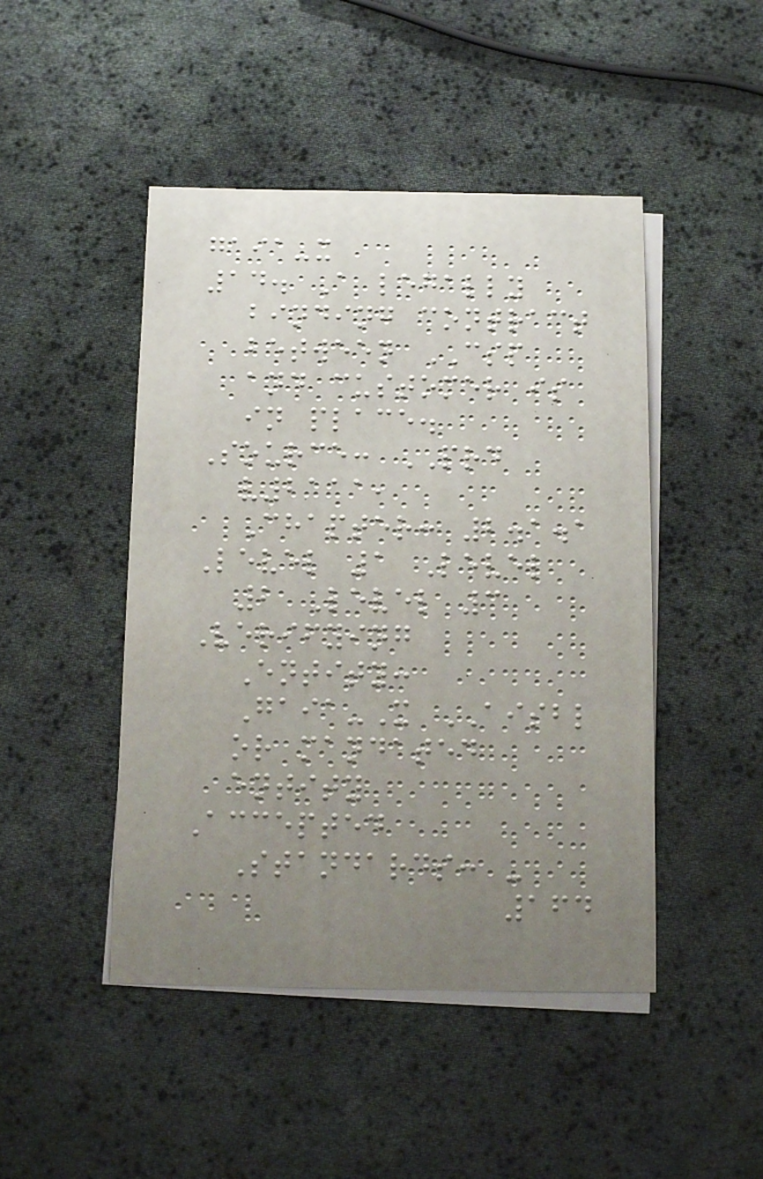gaia-x
14. A legally
binding contract
between CSP
and customer is
in place.
Source: PRD
v2111,
Chapter: 2.1.1
Level 1 Level
2 Level 3
Verifying
Entity:
Gaia-X AISBL
or mandated
entity
Accepted
Standards: -
164
